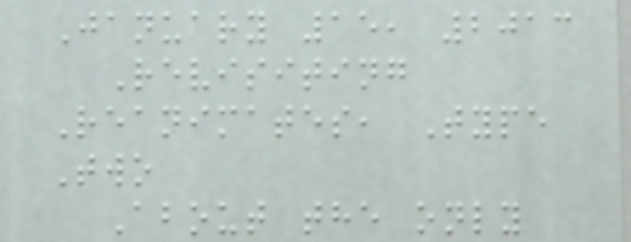January 15, 2013
Revisiting
Reanimates, Type
Two
About the only
